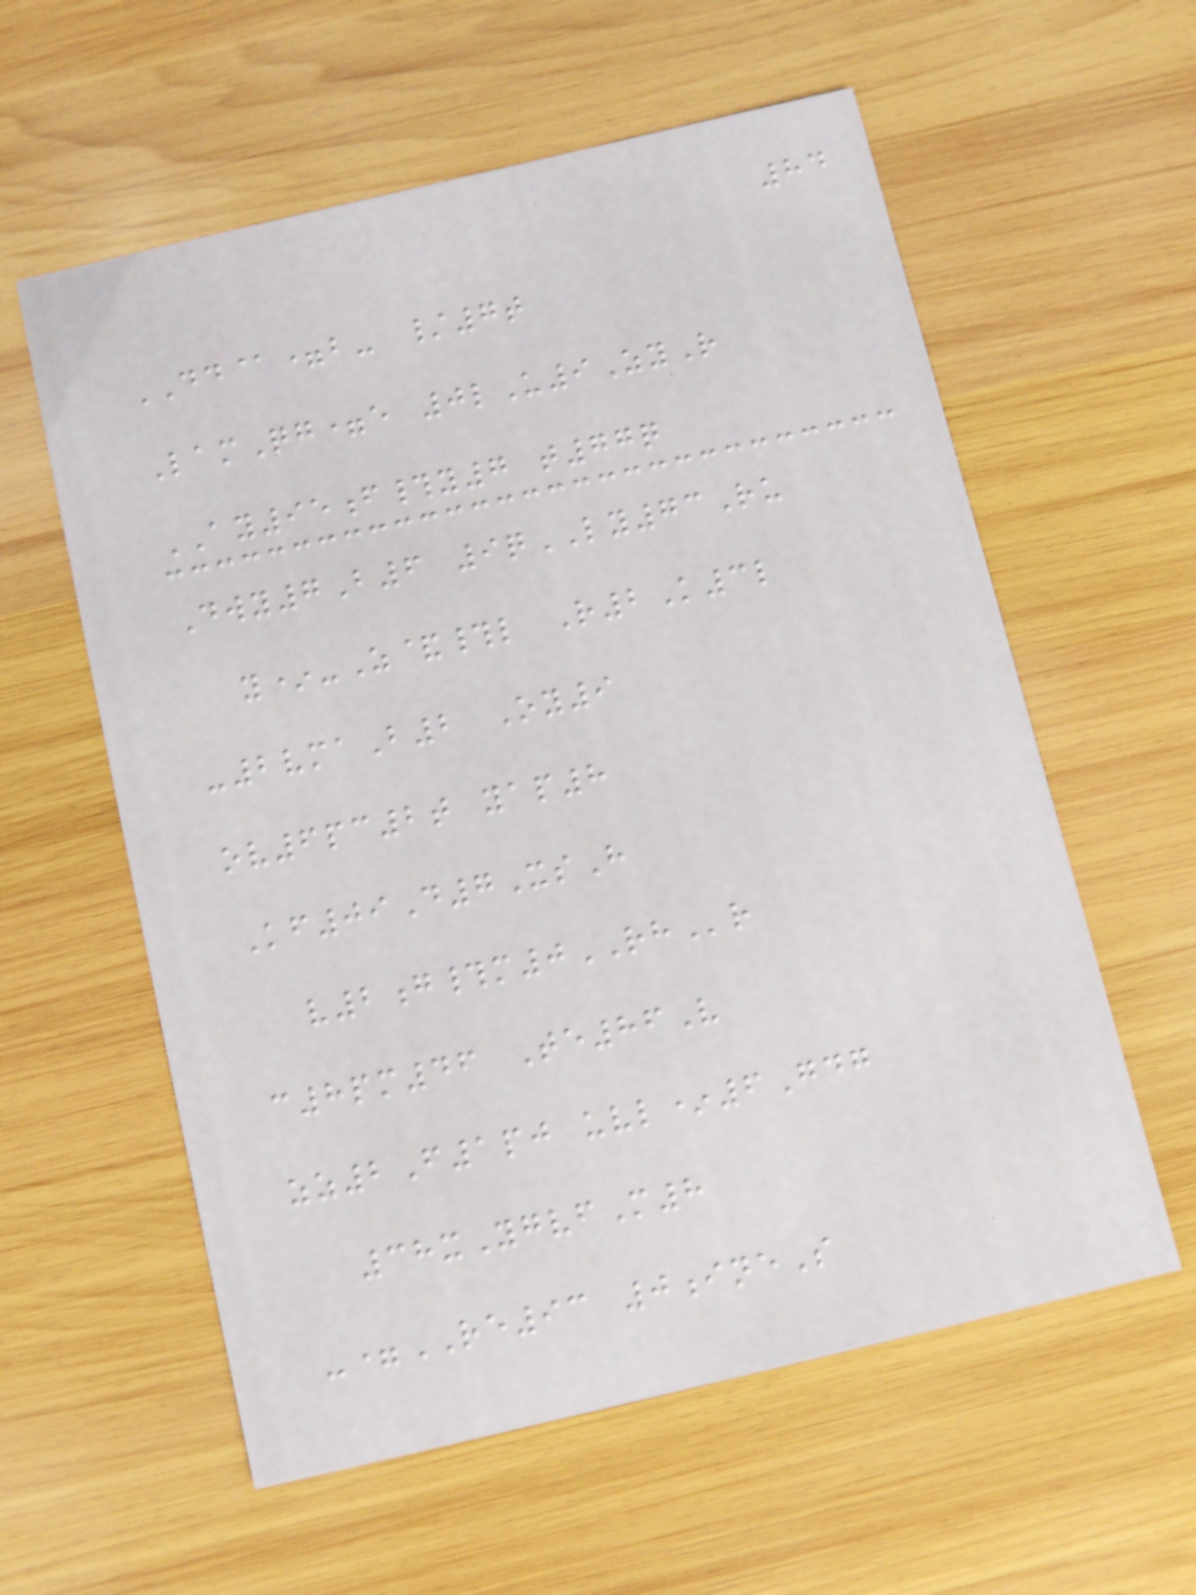84
DD@=b- /7t
LamQg=e 0lU9ZyR
AY95f#y7 t77q
Dwy7B6 9qLY73Ru
y*-Z&#l R2K3l
-2vmaB2 Oy9
ov6pc2t yap8
Kf09D7XsH
v2g#m0RHr
c8pm46 Te86V
zz2F1pj uvl*6Gdg
38xYgvfM8
-=RE93 0ineS
